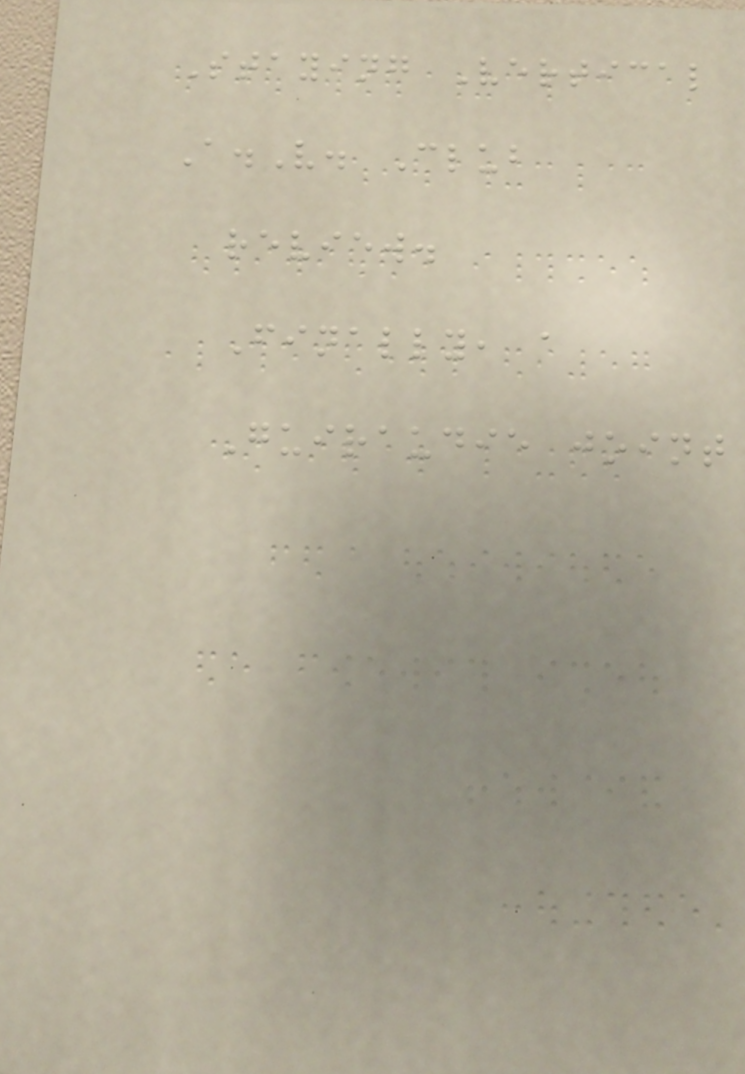Staying Vertical
A.V. Club
review.
Finally, a
Guiraudie joint
